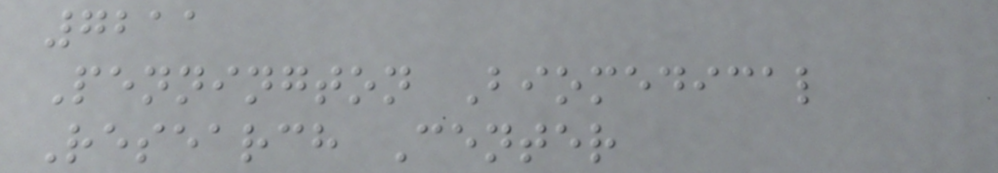7211
Pennington Biomedical
Research Center
